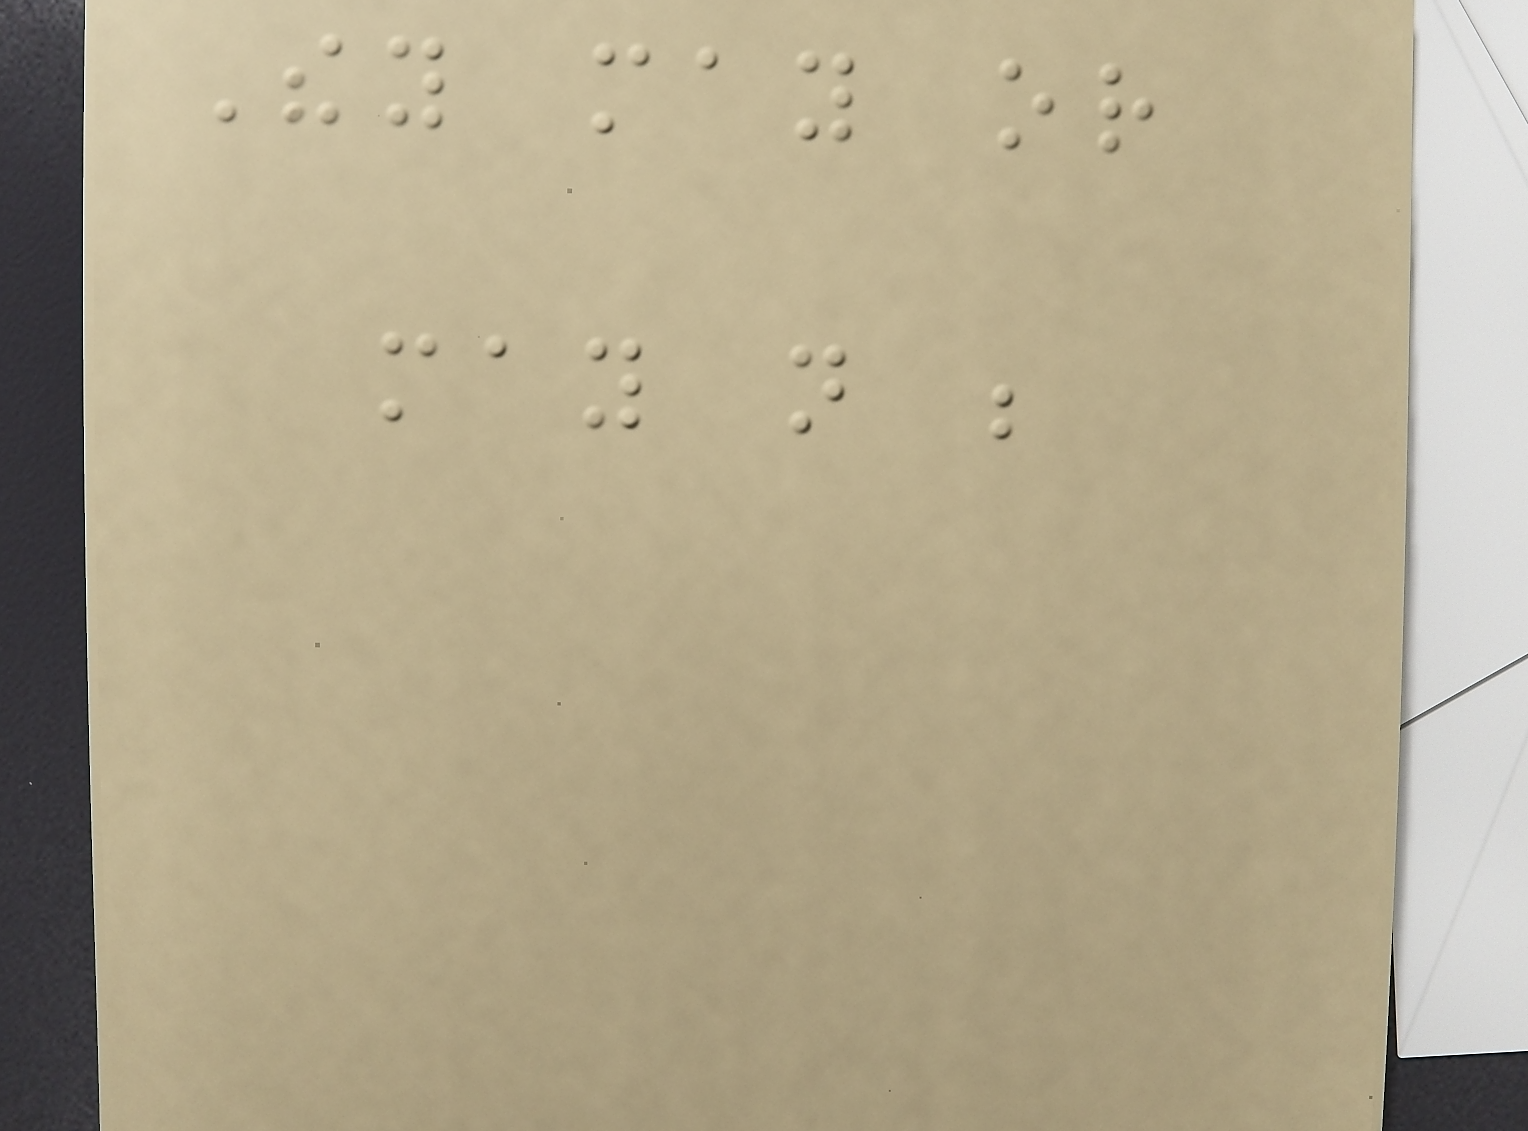They may or
may not be
